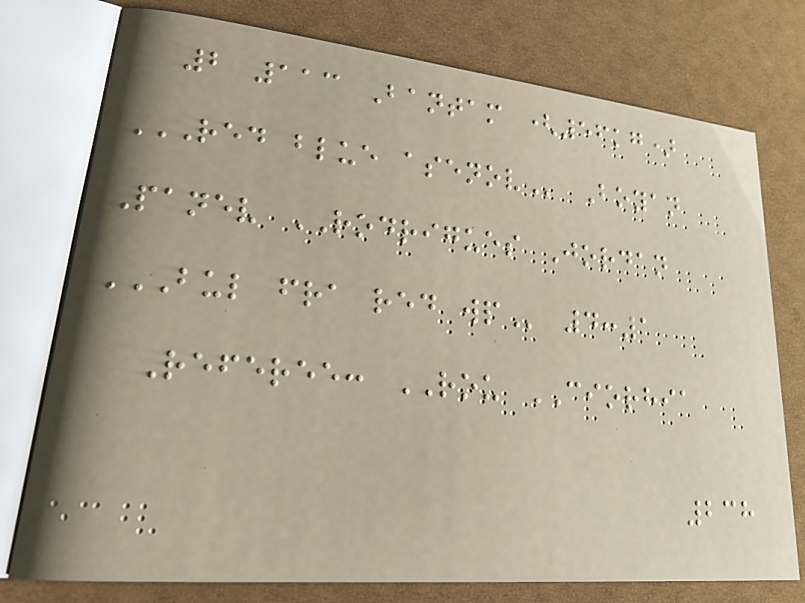2 113 Bantam (56kg)
RED BLUE ASENOV Boyan
Panev RODRIGUES Jordan
BUL FRA RED WP 4:1
Referee: ROU CIORHIA
238
